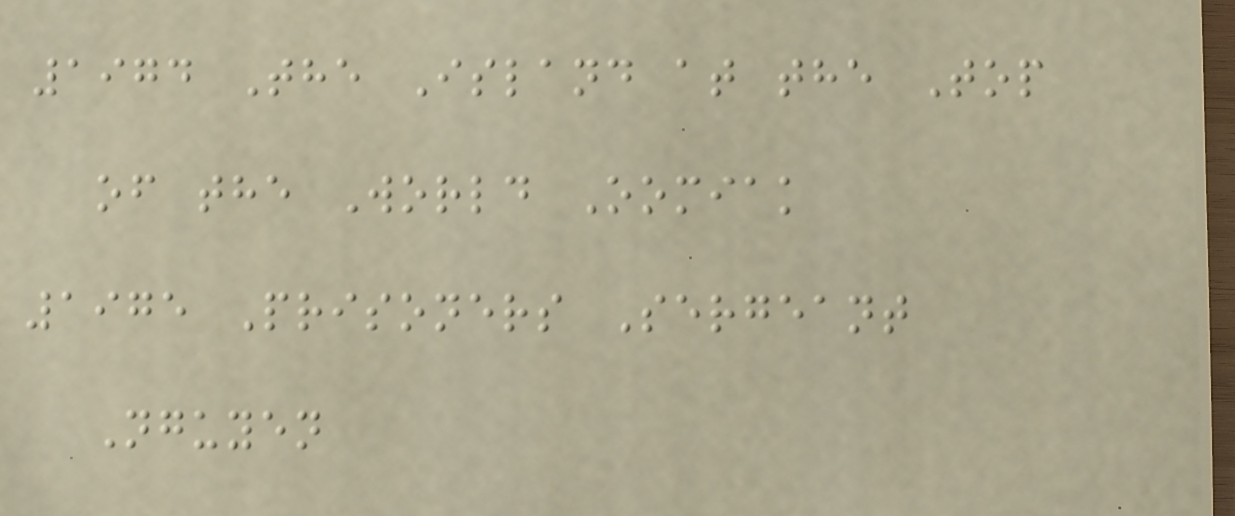1974 The Island at the Top
of the World Oomiak
1975 Prisoners Sergeant
Nguyen
